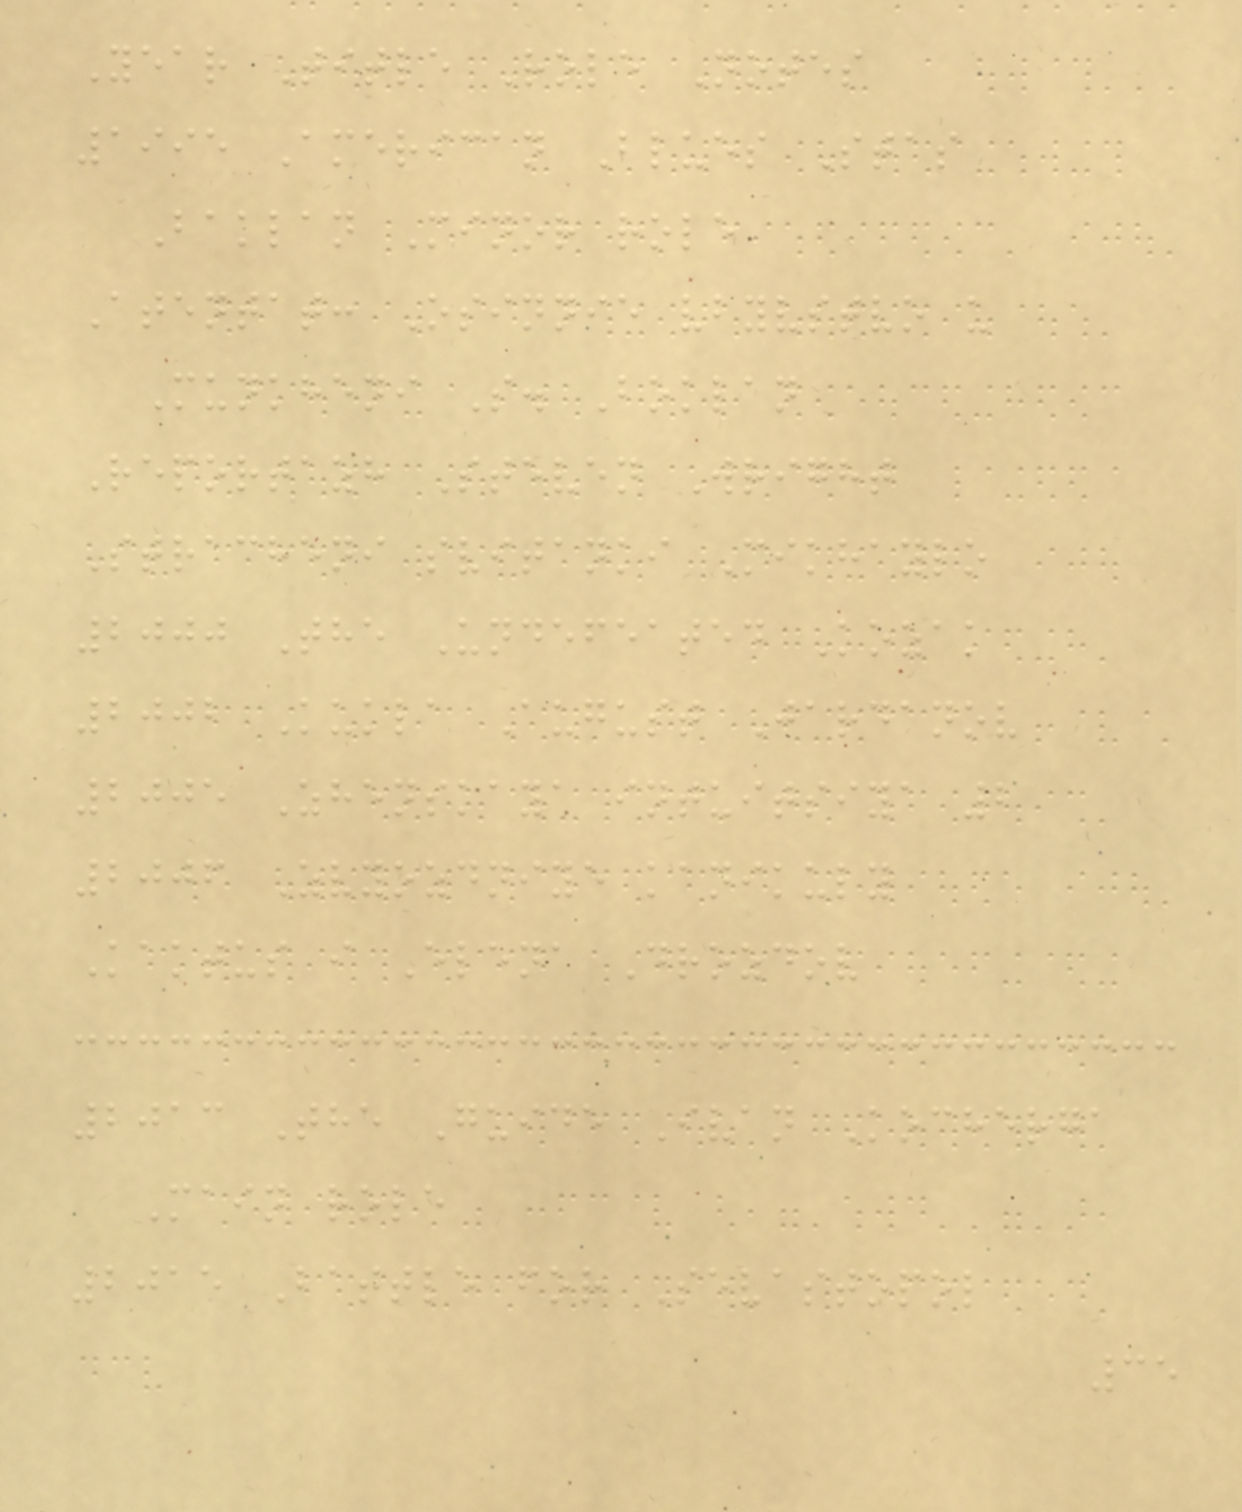Year Title Role Notes
1995 American Blues Stas
Baklan Minor role
Atentat: Osinnie vbyvstvo u
Munkheni S. Boklan
Reportazh Steven Wright
Stracheni svitanki Mikhaylo
2000 The Undefeated Kozak
2002 Kukla August Jardanov
2005 Zhenskaya intuitsiya 2
2006 Zvyozdniye kanikuly
Kaktus i Elena Drozdov
2013 The Guide Ivan Kocherga
Main role
2015 Battle for Sevastopol
35
